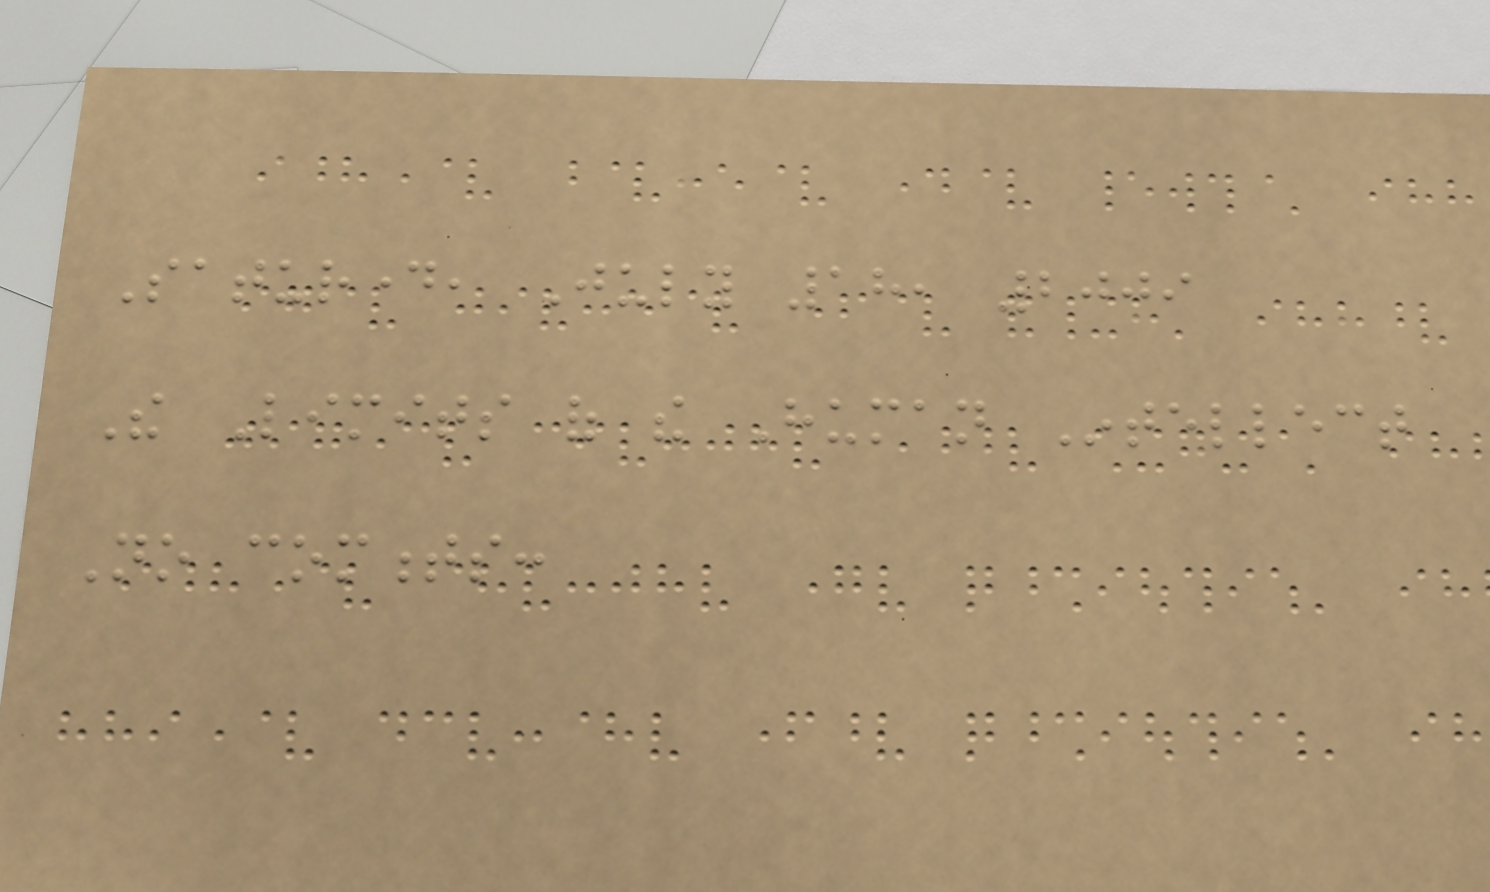Saturday, July 18, 2009
The Limits of the Human Intellect
No comments:
